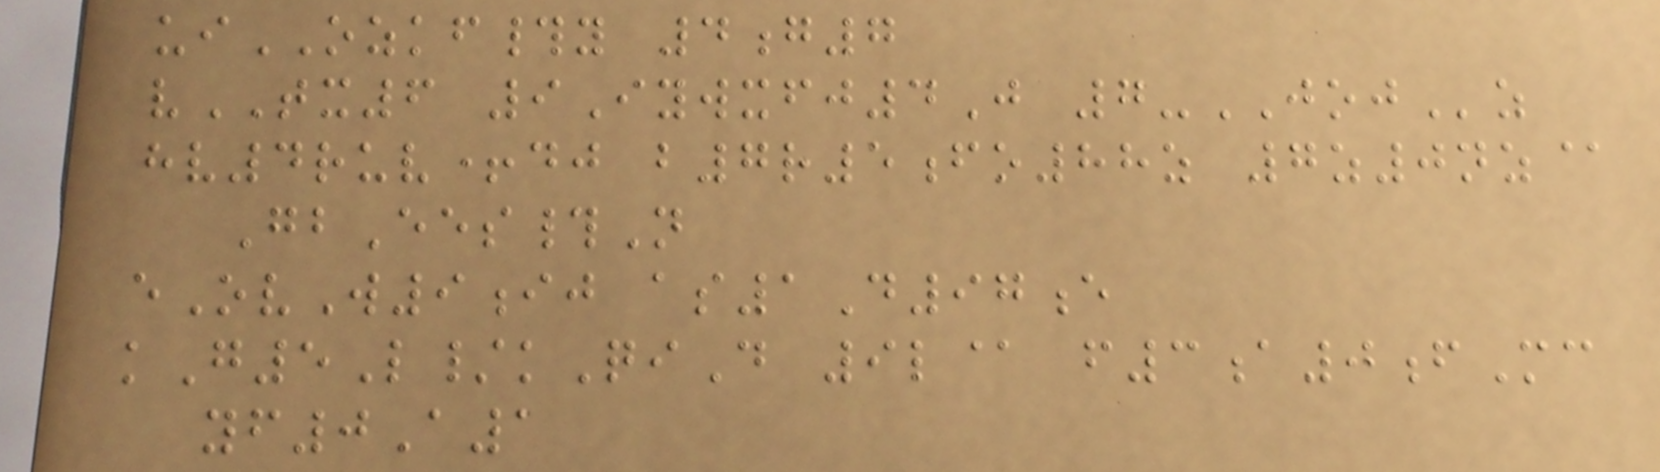uiOZKF#y 4g7
vTX6 9Iywxfj4J 7-JOJz
hv4ruv+dj b7r5fo88z 7z0nz@
GbEes#N
eOvW9ij as1D97e
kG5L/kQiD 9l@ f3a0fMc
yf0A1
